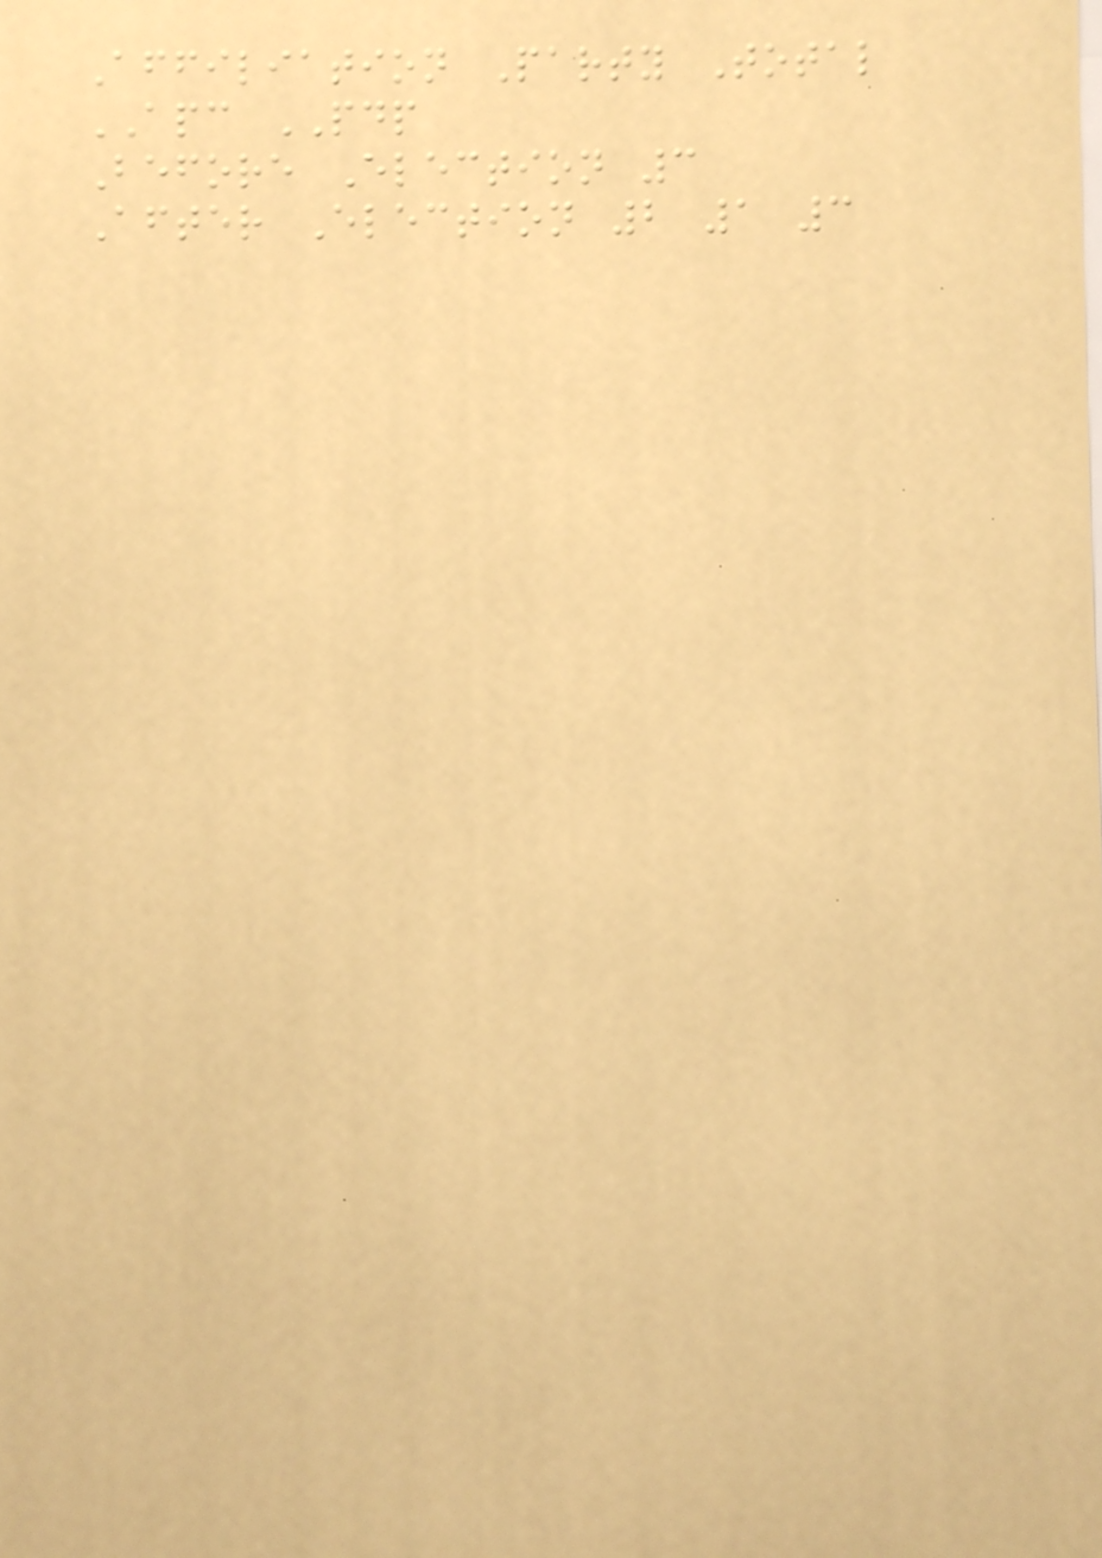Affiliation Party Total
APC PDP
Before Election 3
After Election 2 1 3
